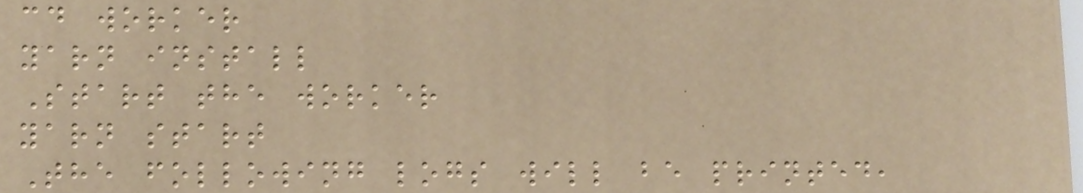cd worker
yarn install
Start the worker
yarn start
The following logs will be printed,
